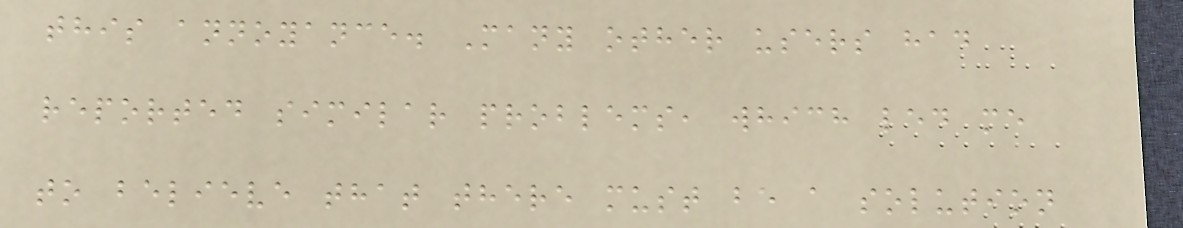this annoyance. Many other users had
reported similar problems, which led me
to believe that there must be a solution
